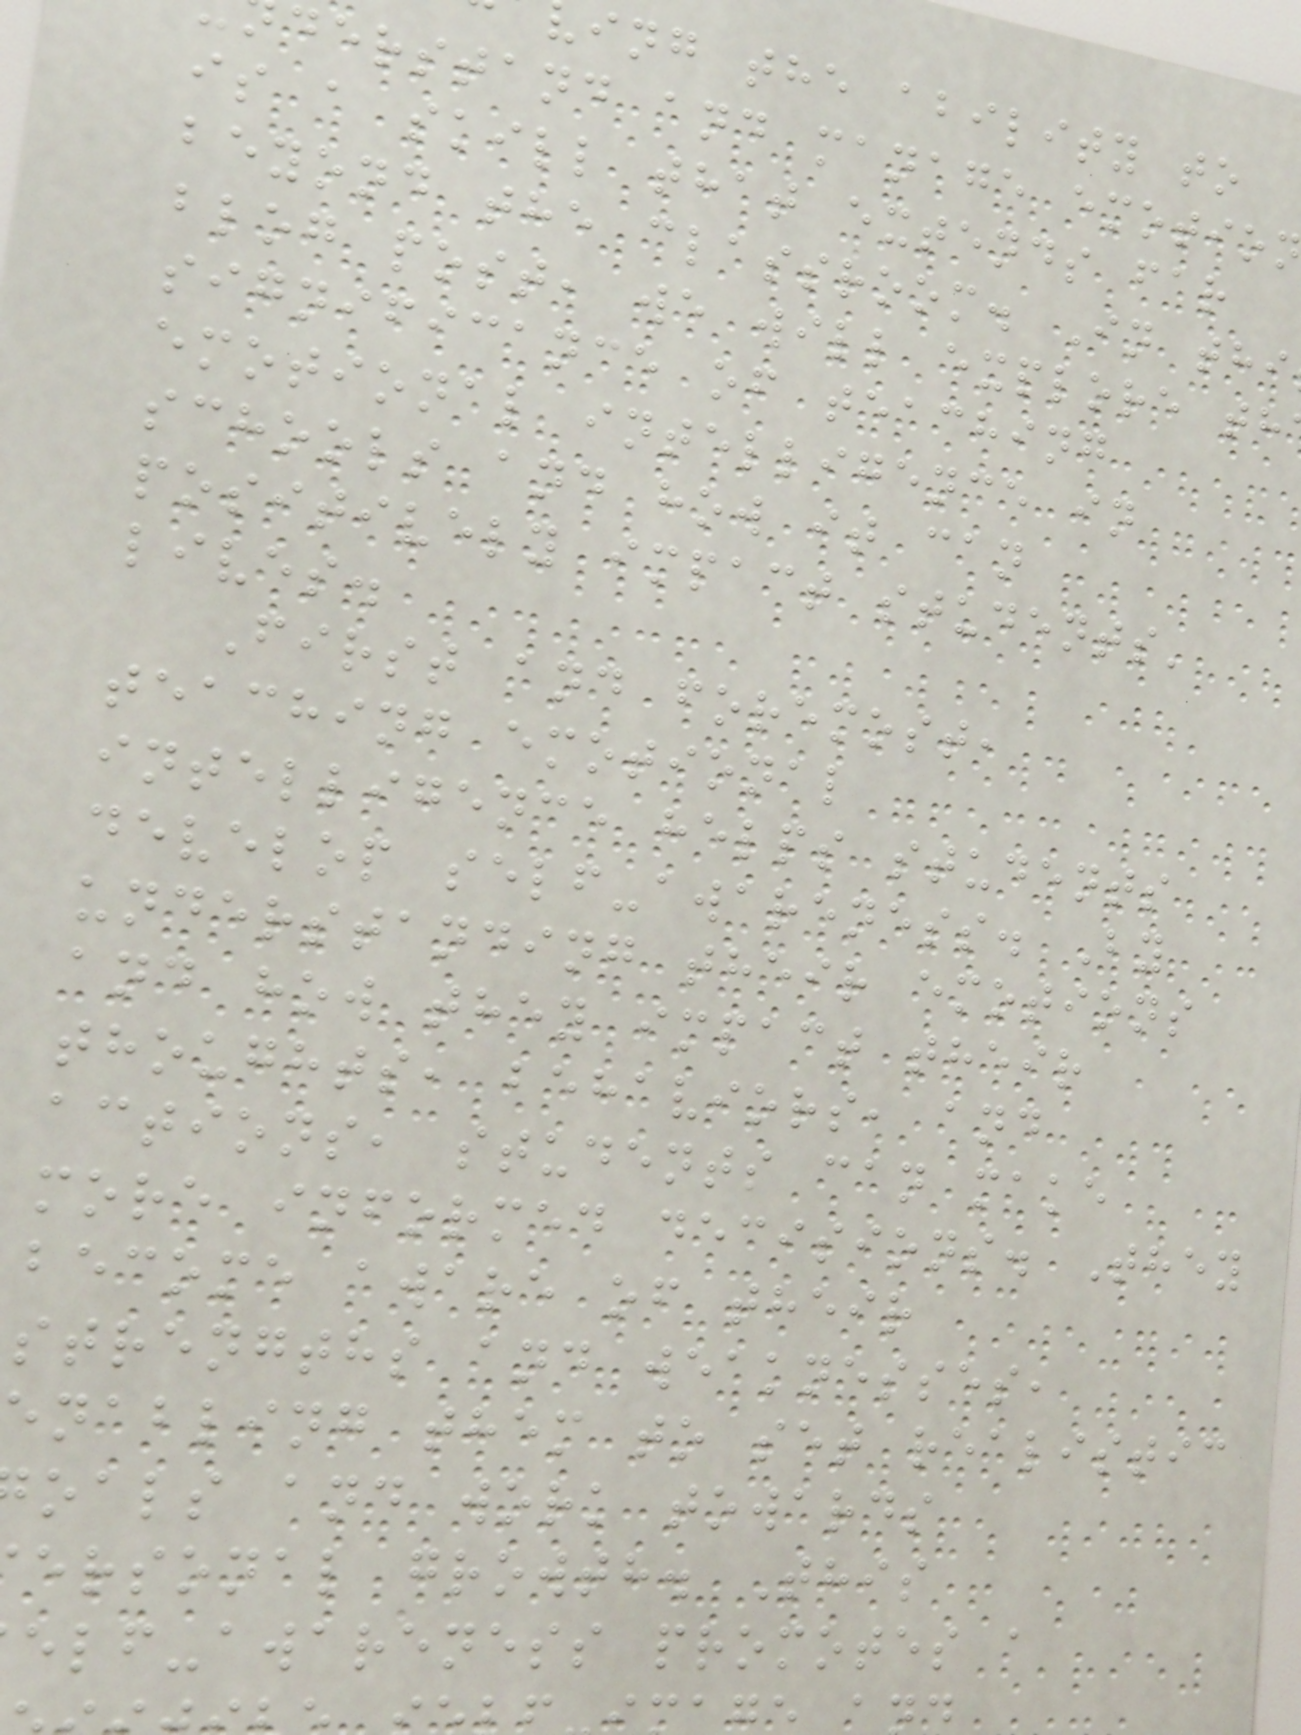ing the ability to
derstand and manage emotion
is a skill that extends far
beyond the classroom. In thi
blog post, we will explore th
significance of teaching
emotional intelligence in
schools and how it can
positively impact students'
lives.
First and foremost,
teaching emotional
intelligence helps students
develop self-awareness. By
understanding their emotions
and how they impact their
thoughts, behaviors, and
actions, students can make
more informed decisions. They
become aware of their
strengths and weaknesses,
enabling them to set realistic
oals and work towards
ersonal growth. This
elf-awareness promotes a
